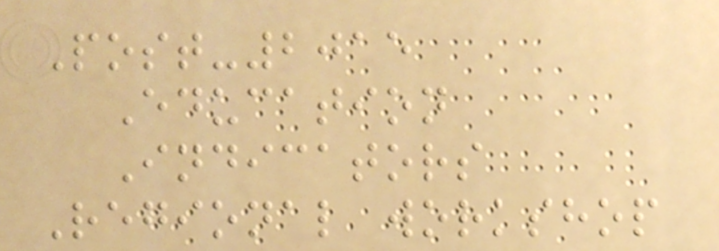Post-2015
Education
Indicators
Regional workshop
